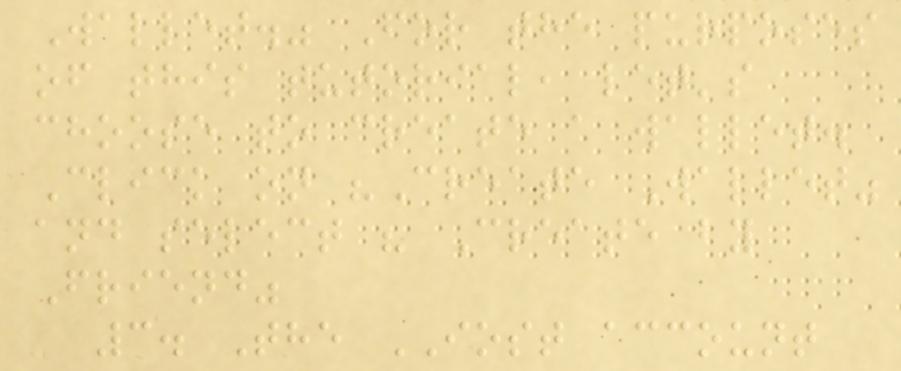Wallet." For the purposes
of this tutorial, let's
choose to create a wallet.
Click on "Create Wallet"
and select " Create by
Friend"
3. The IOST account
